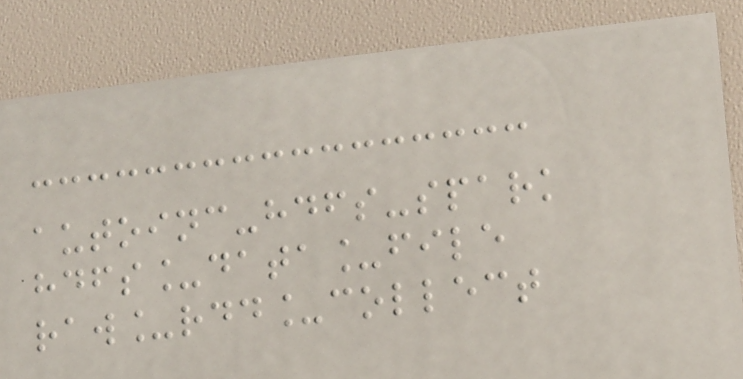autoinc-hdfs-spark
hdfs_data_file
raw_rdd_collect
